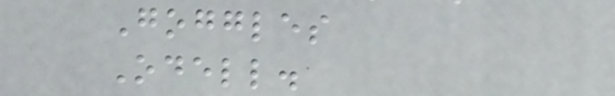Goggles
Odell.
